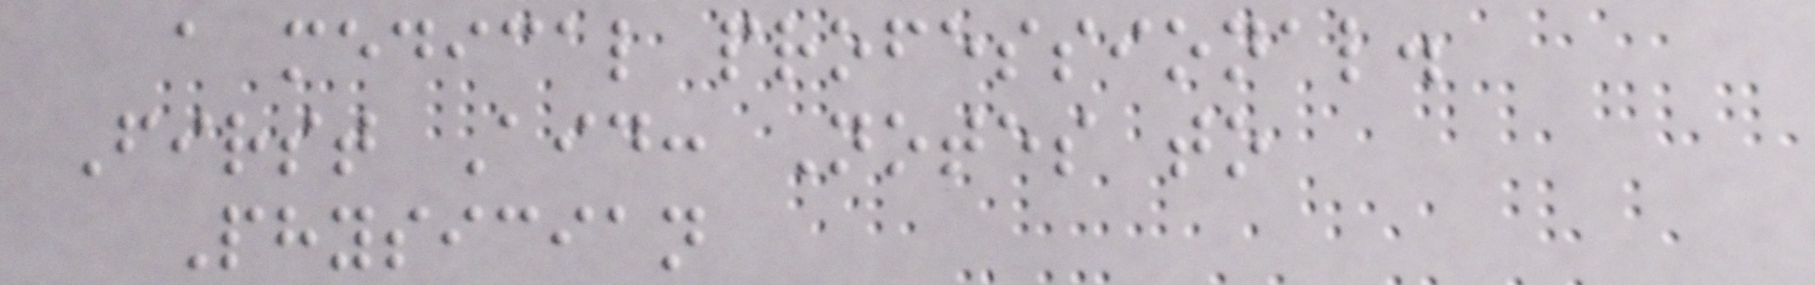a medical professional.
First Aid: Notes to
Physician
